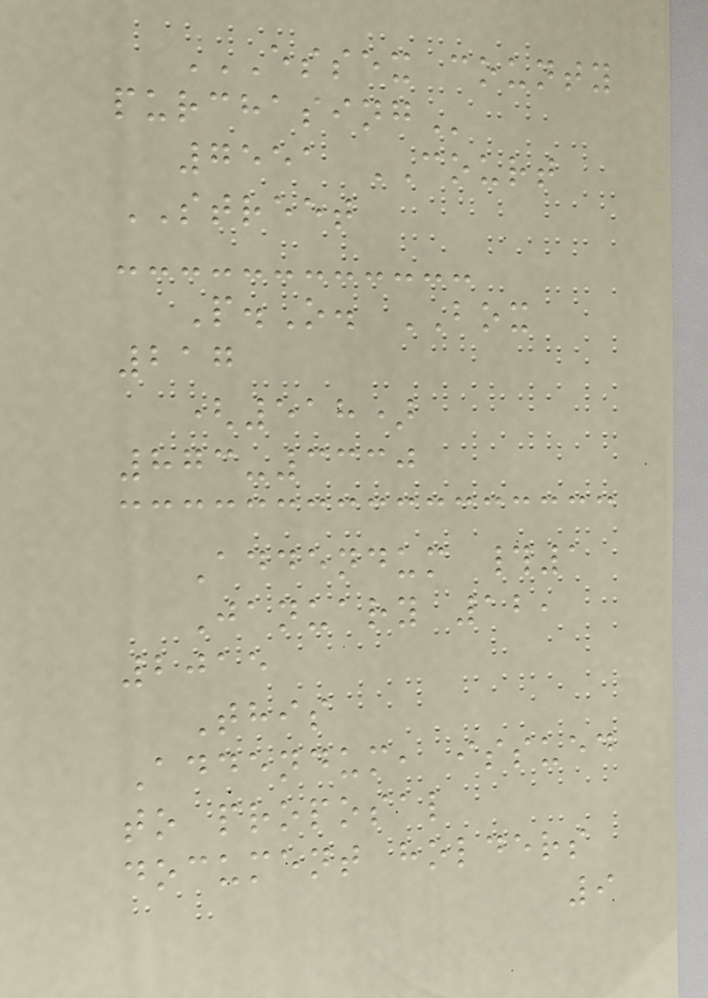ESSEX COUNTY
PURCHASING
7551 COURT
STREET
P.O. BOX
217
(518)
873-3330
Addendum #1
January 12,
2015
This
Addendum, issued
to proposal
document holders
9
